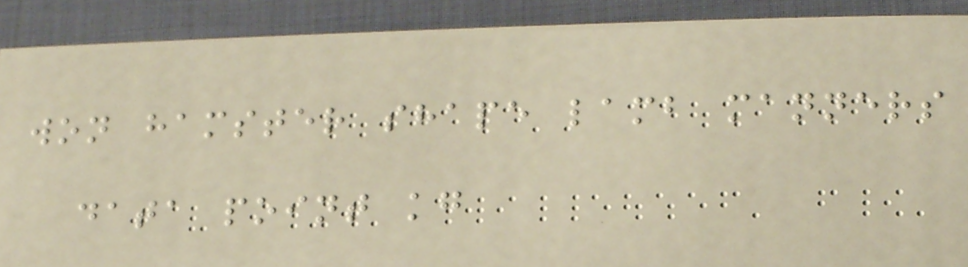won hamster shape lamb manners
data point kg
